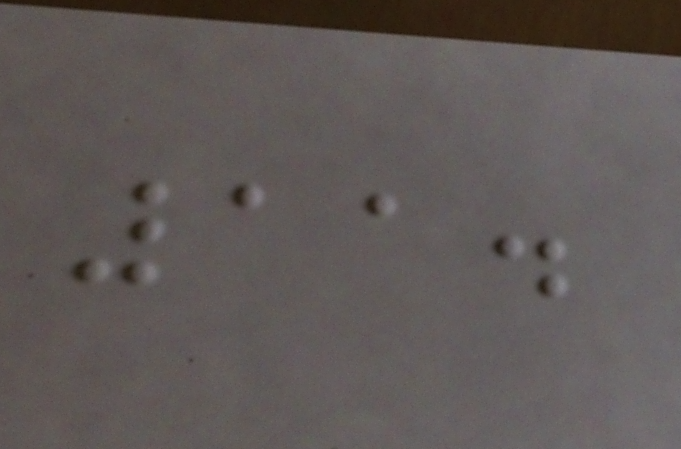11.
